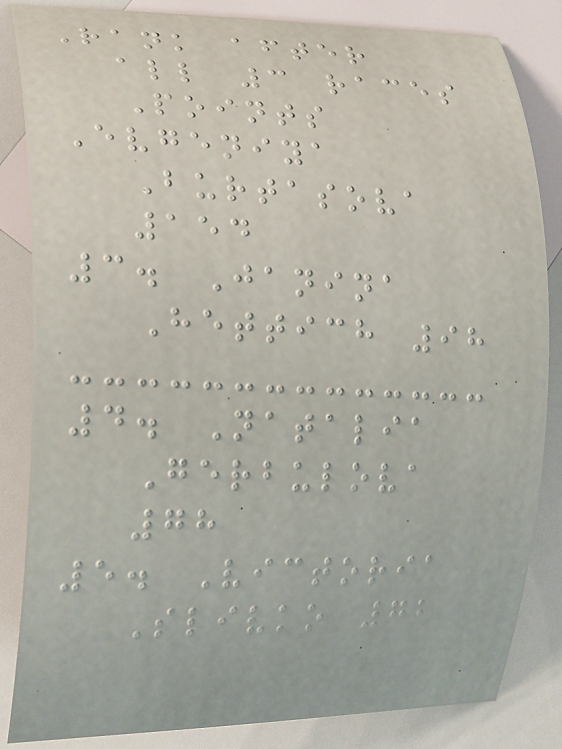Rank after
all 3 races
Points
Evgeniya
Burtasova
154
3. Janina
Hettich 98
4. Natalia
Gerbulova
78
5. Victoria
Slivko 72
